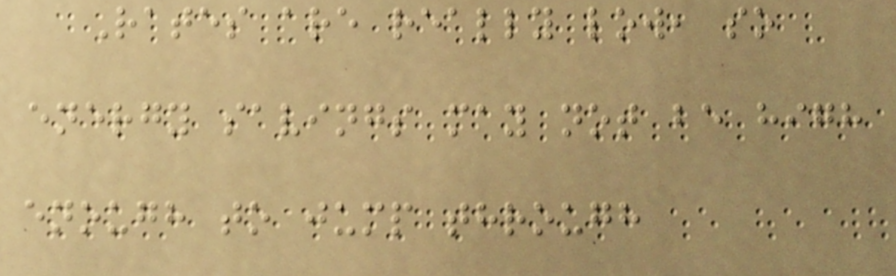Rates are really low, so
energy savings may not be high
enough to jump through
